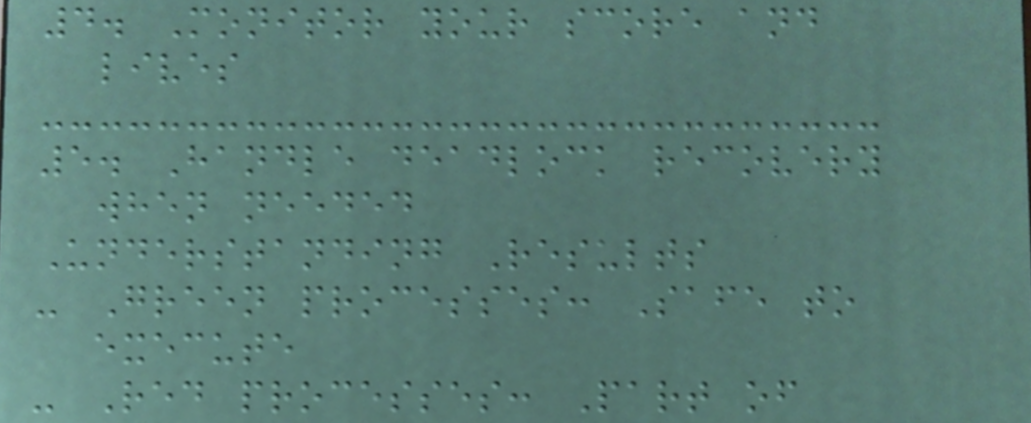4. Monitor your score and
lives
5. Handle deadlock recovery
when needed
Understanding Results
- Green processes: Safe to
execute
- Red processes: Part of
